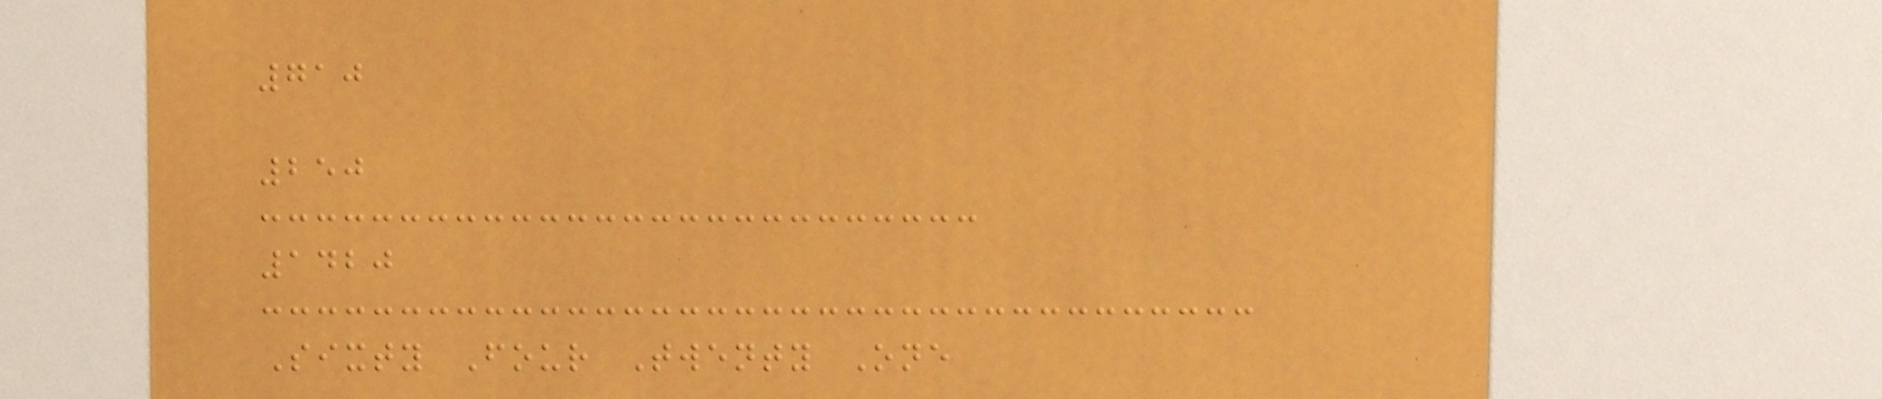710
250
1420
Sixty Four Twenty One
